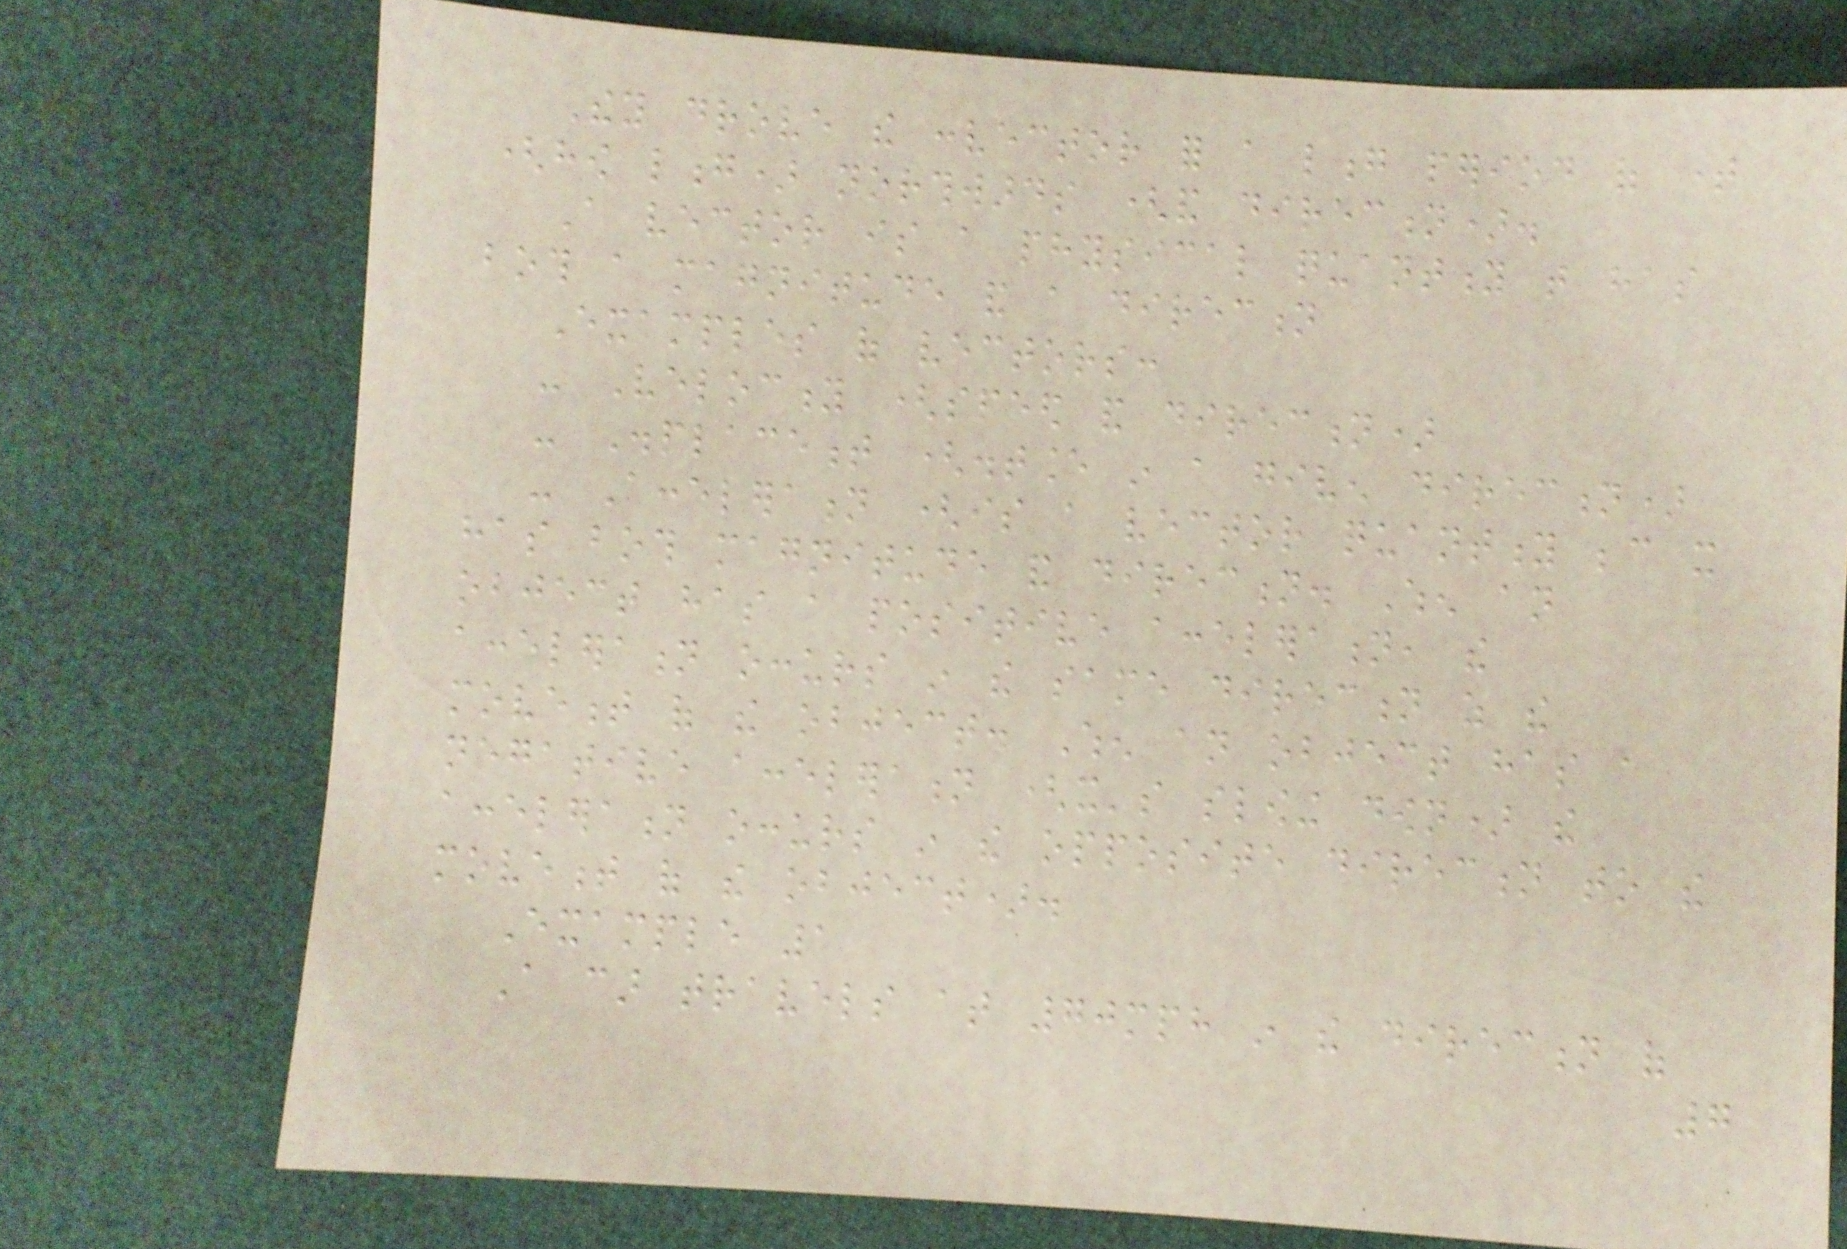They drove the convector for a long period of time
(how long) northwards (and direction).
A vector is a physical quantity that has
both a magnitude and a direction
Examples of vectors:
- Velocity (speed and direction)
- Displacement (distance in a given direction)
- Acceleration (is a vector quantity because it
has both magnitude and direction. When an
object has a positive acceleration, the
acceleration occurs in the same direction as the
movement of the object. When an object has a
negative acceleration (it's slowing down) the
acceleration occurs in the opposite direction to the
movement of the object).
Example 1
A car travels at 70mph in the direction of
7
